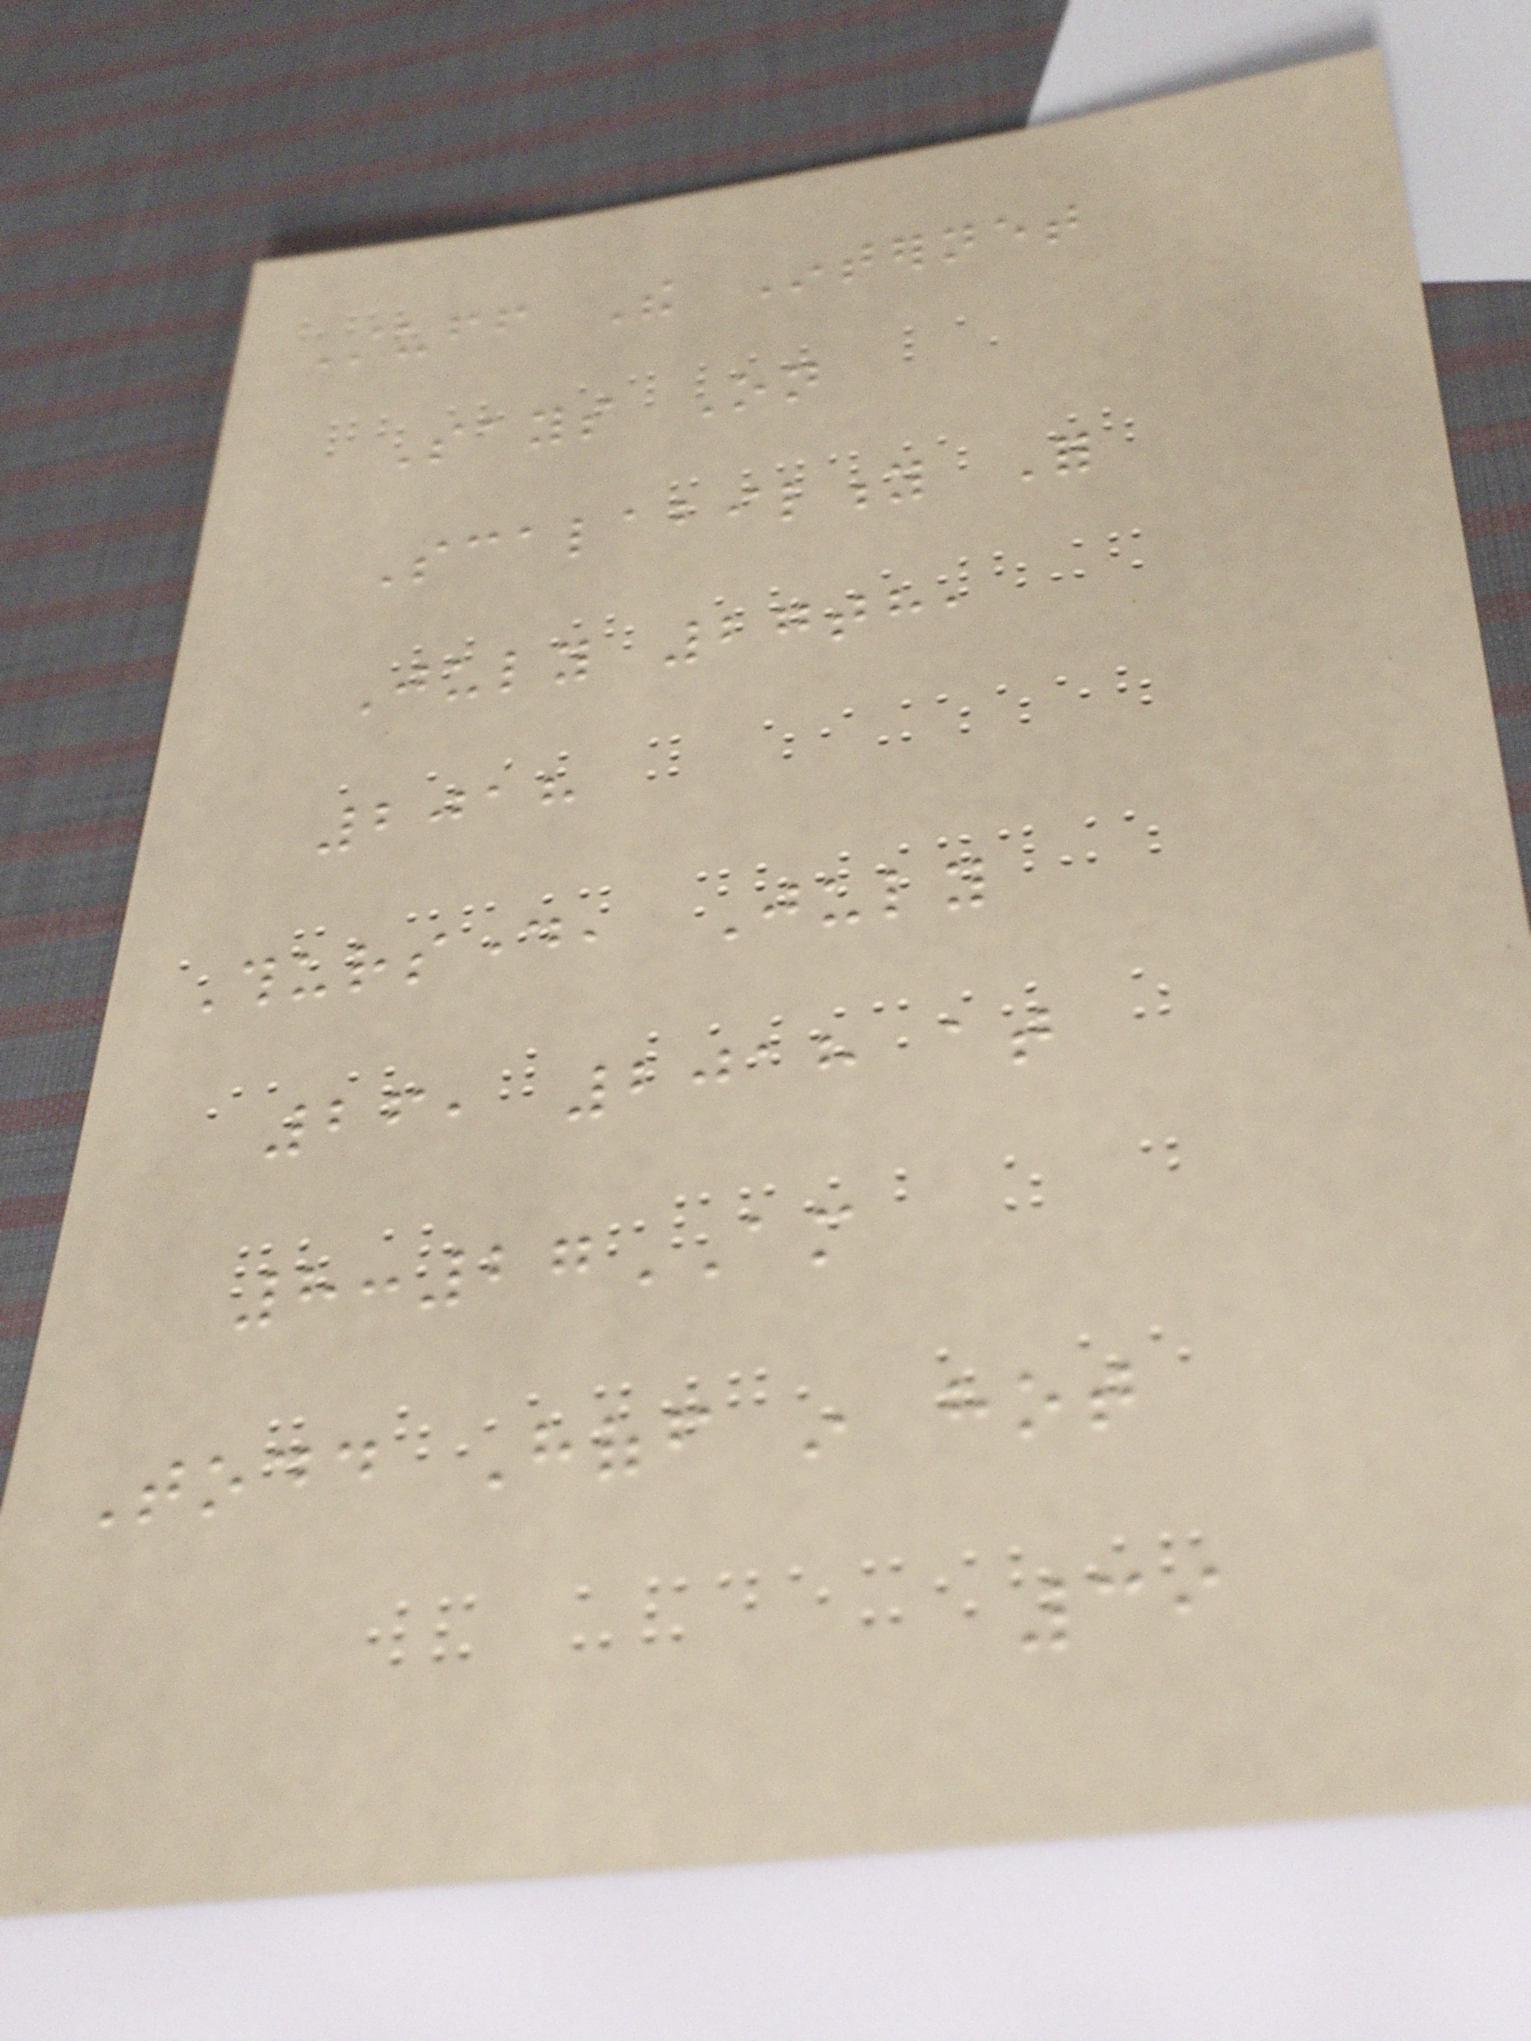Stuff The Internet
Says On
Scalability For
July 27th,
2018
Thursday, July
26, 2018 at
8:27AM
Todd Hoff in hot
39
